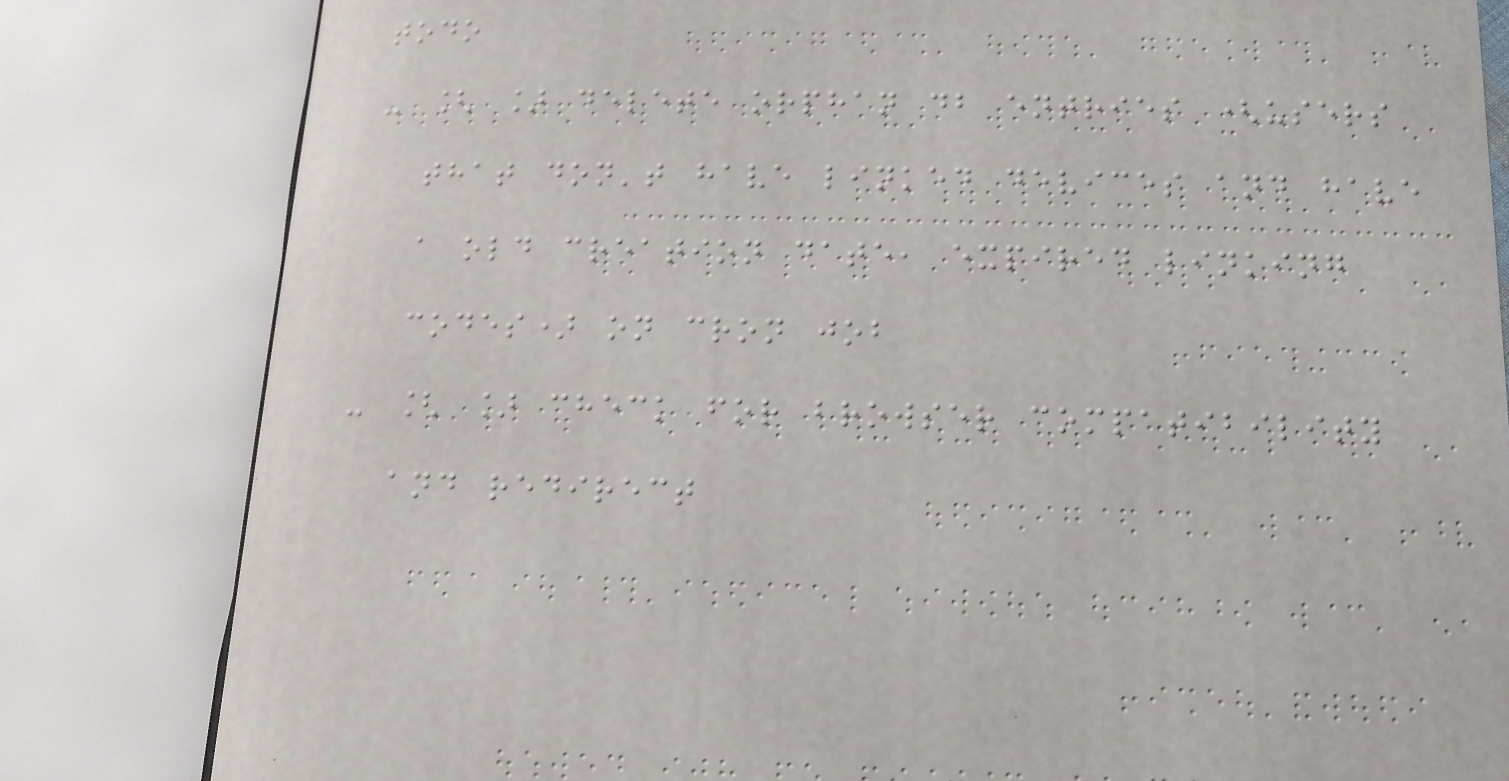todo
- [ ] delete orphan db entries (users
that don't have linked devices and have
a old creation date, expired linking
codes) on cron job
- [ ] check for browser compatibility
and redirect
